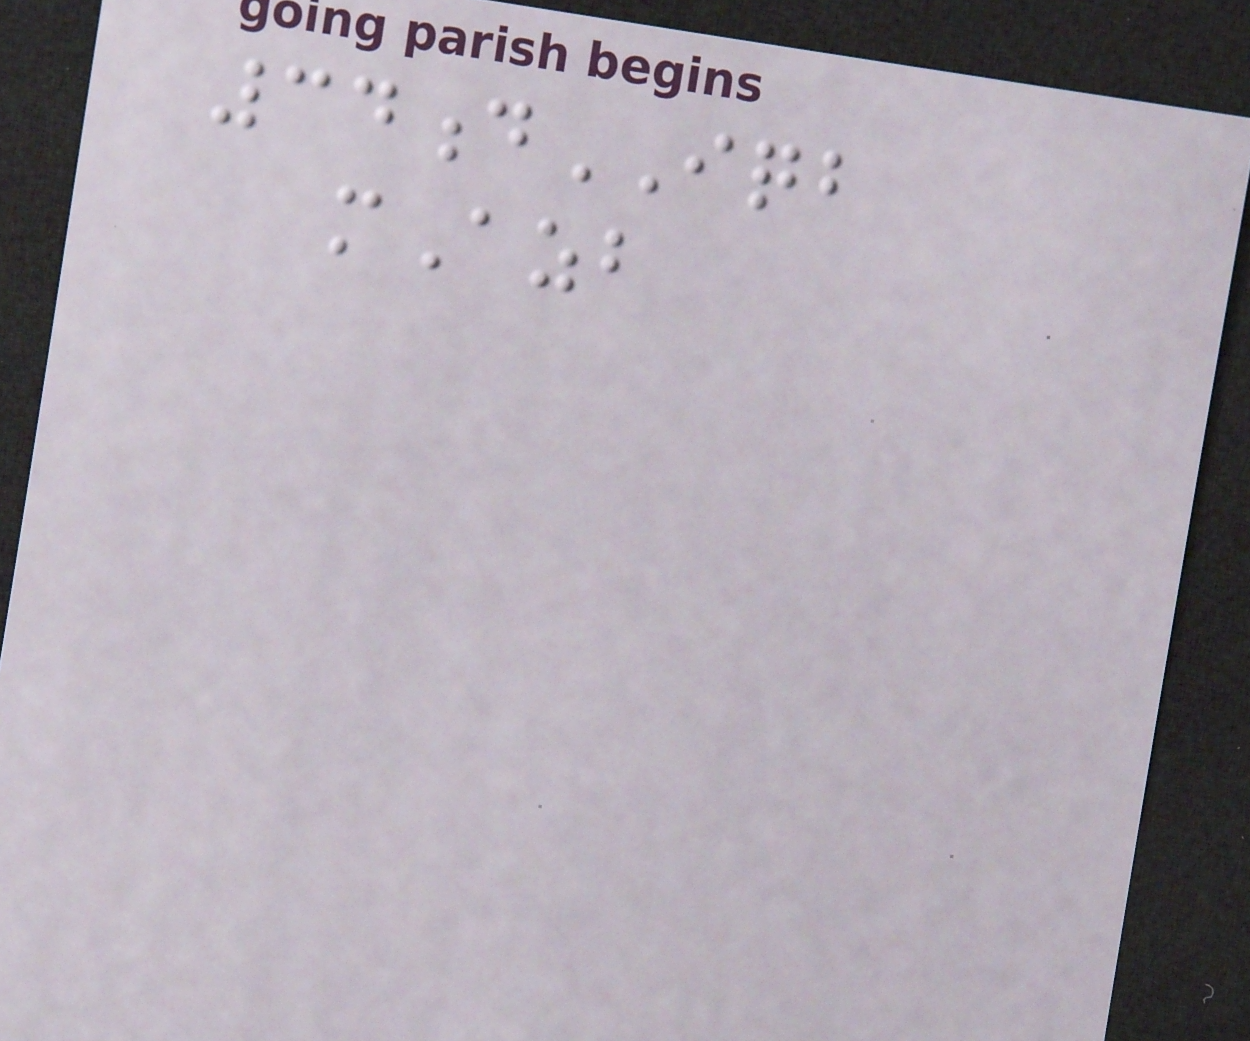34dIQB
mAzb
